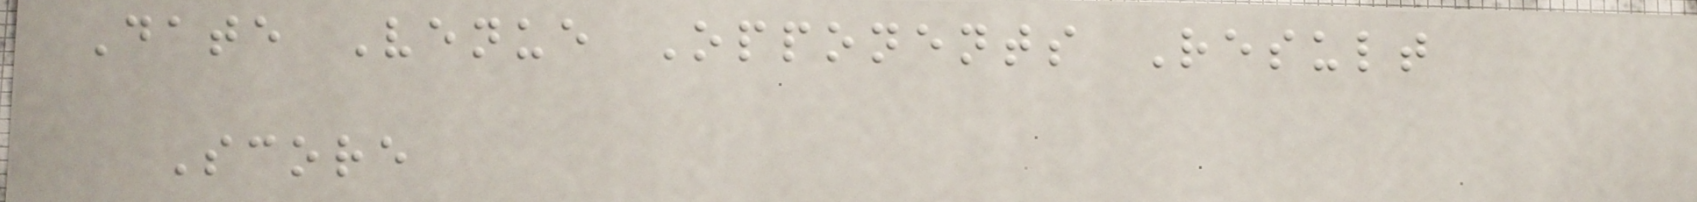Date Venue Opponents Result
Score
